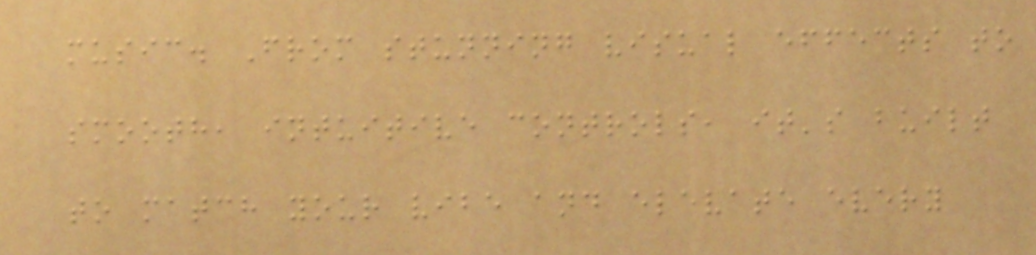music. From stunning visual effects to
smooth, intuitive controls, it's built
to match your vibe and elevate every
